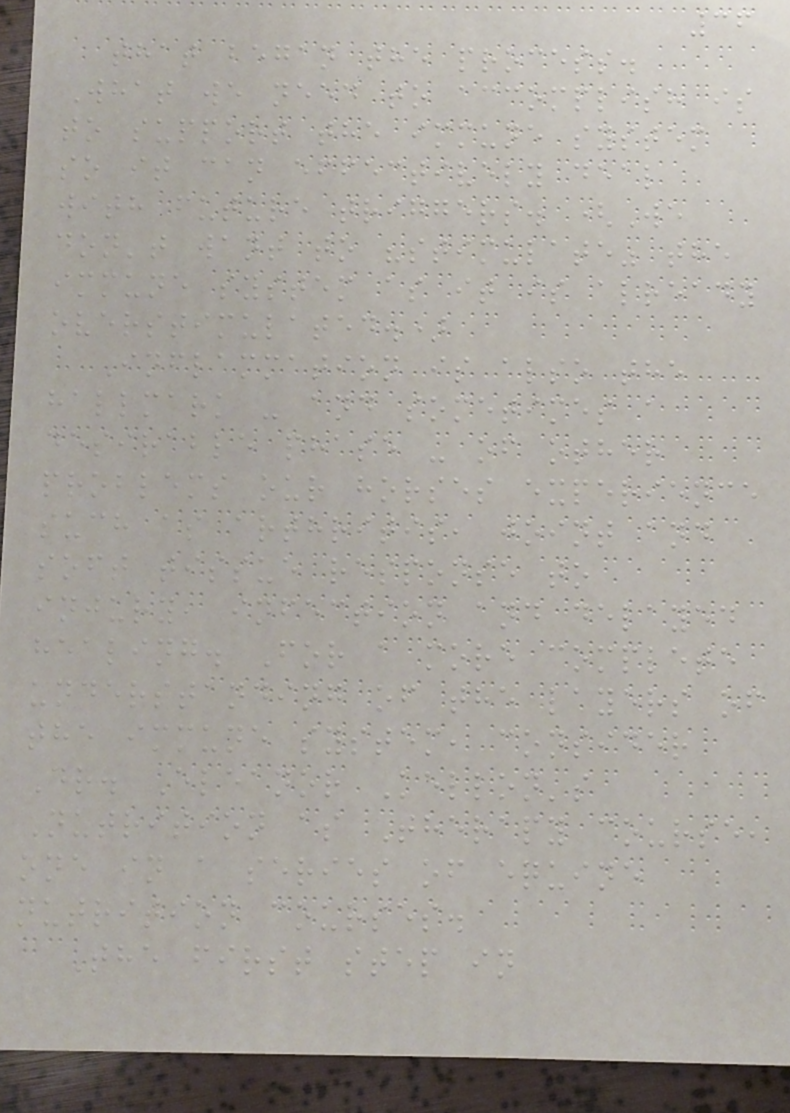36
that began the process.
What we need to accomplish is
to support the immune system
so it can effectively deal
with future triggers. (We
don't want to "stimulate" the
immune system as it is already
overstimulated.)
Inflammation is also the
hallmark - and sometimes a
desirable phase - of other
problems our horses experience
such as arthritis, joint and
soft tissue response to
injury, infection and delayed
healing. For a more complete
understanding of the layers of
the immune system, consider
Dr. Eleanor Kellon's
Nutrition as Therapy course,
one in a series of equine
nutrition courses.
The first step in
